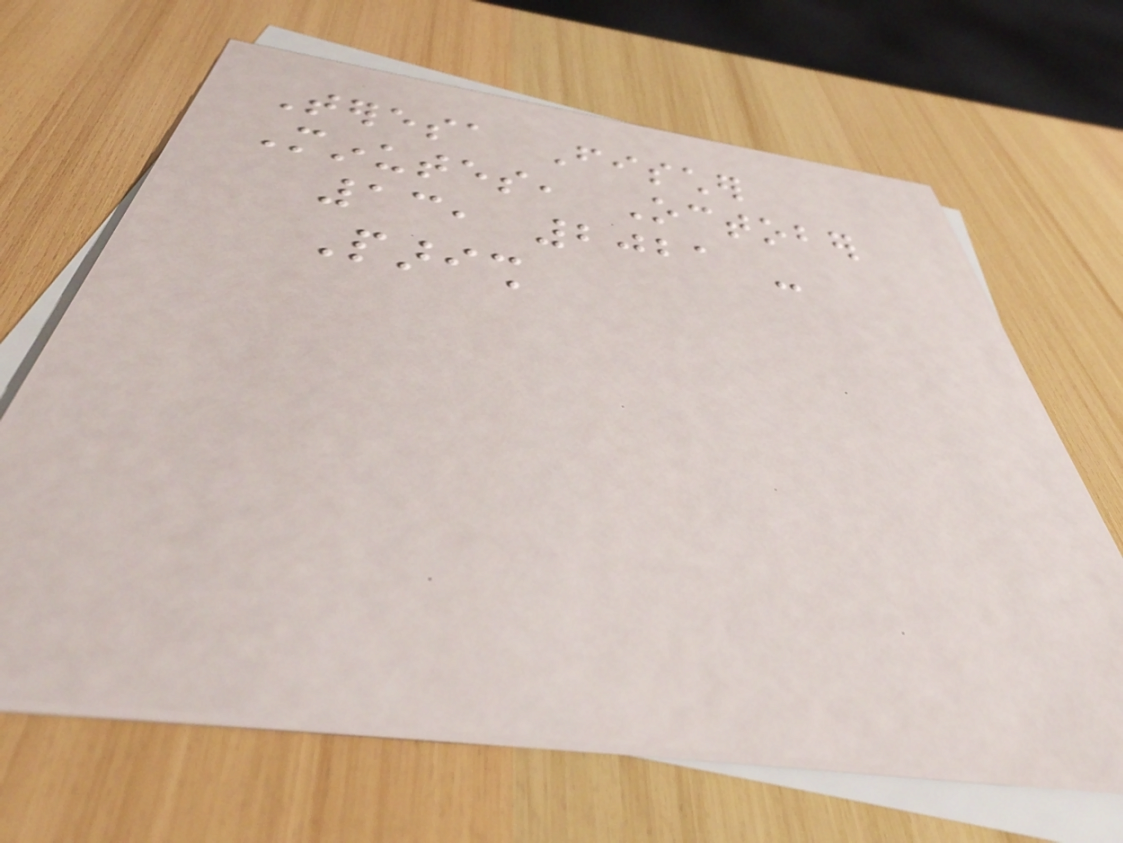Teresa Fischer
Minutes, October
13, 2021 -
Parish
